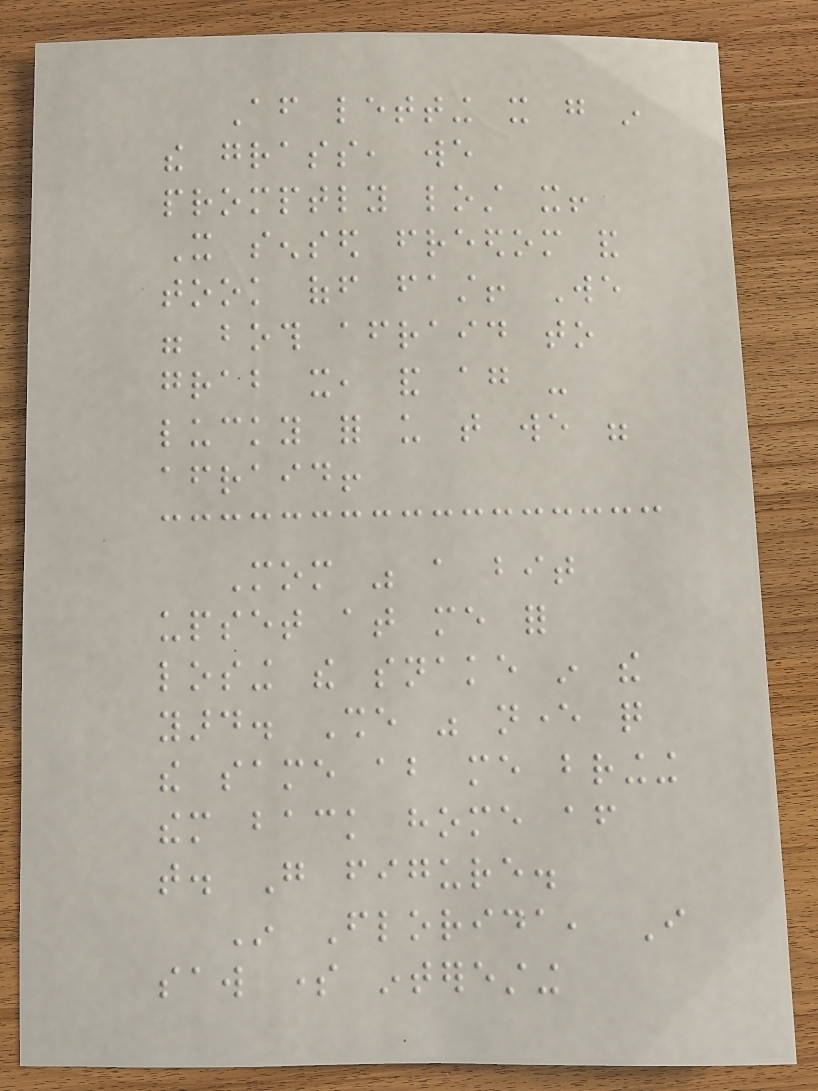After letting it go in
the grass, we
promptly lost it!
It sensed freedom and
took off fast! We
were both afraid to
grab it, and again -
lucky for us that we were
afraid!
Mom was a bit
upset at me for
losing the snake in the
yard. She was never quite
the same about me bringing
them back home after
that. Go figure.
In Florida, I
saw some interesting
